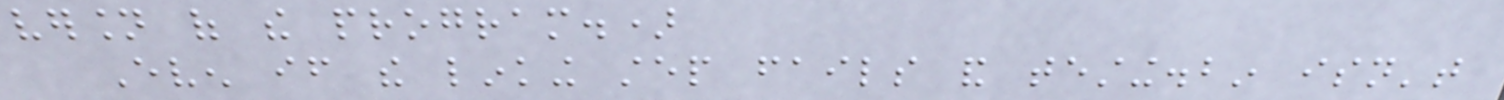version of the program.)
Even if the linking step fails and testing.bin isn't
